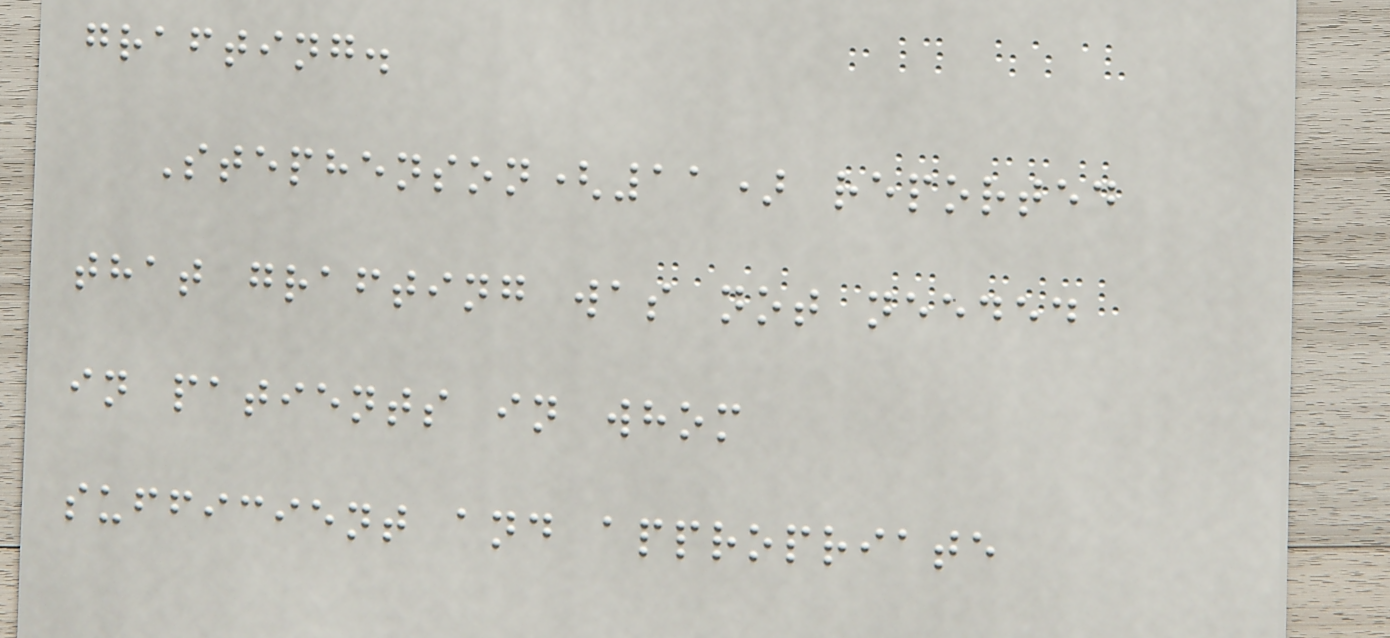grafting.
Stephenson(11) reported
that grafting was not needed
in patients in whom
sufficient and appropriate
